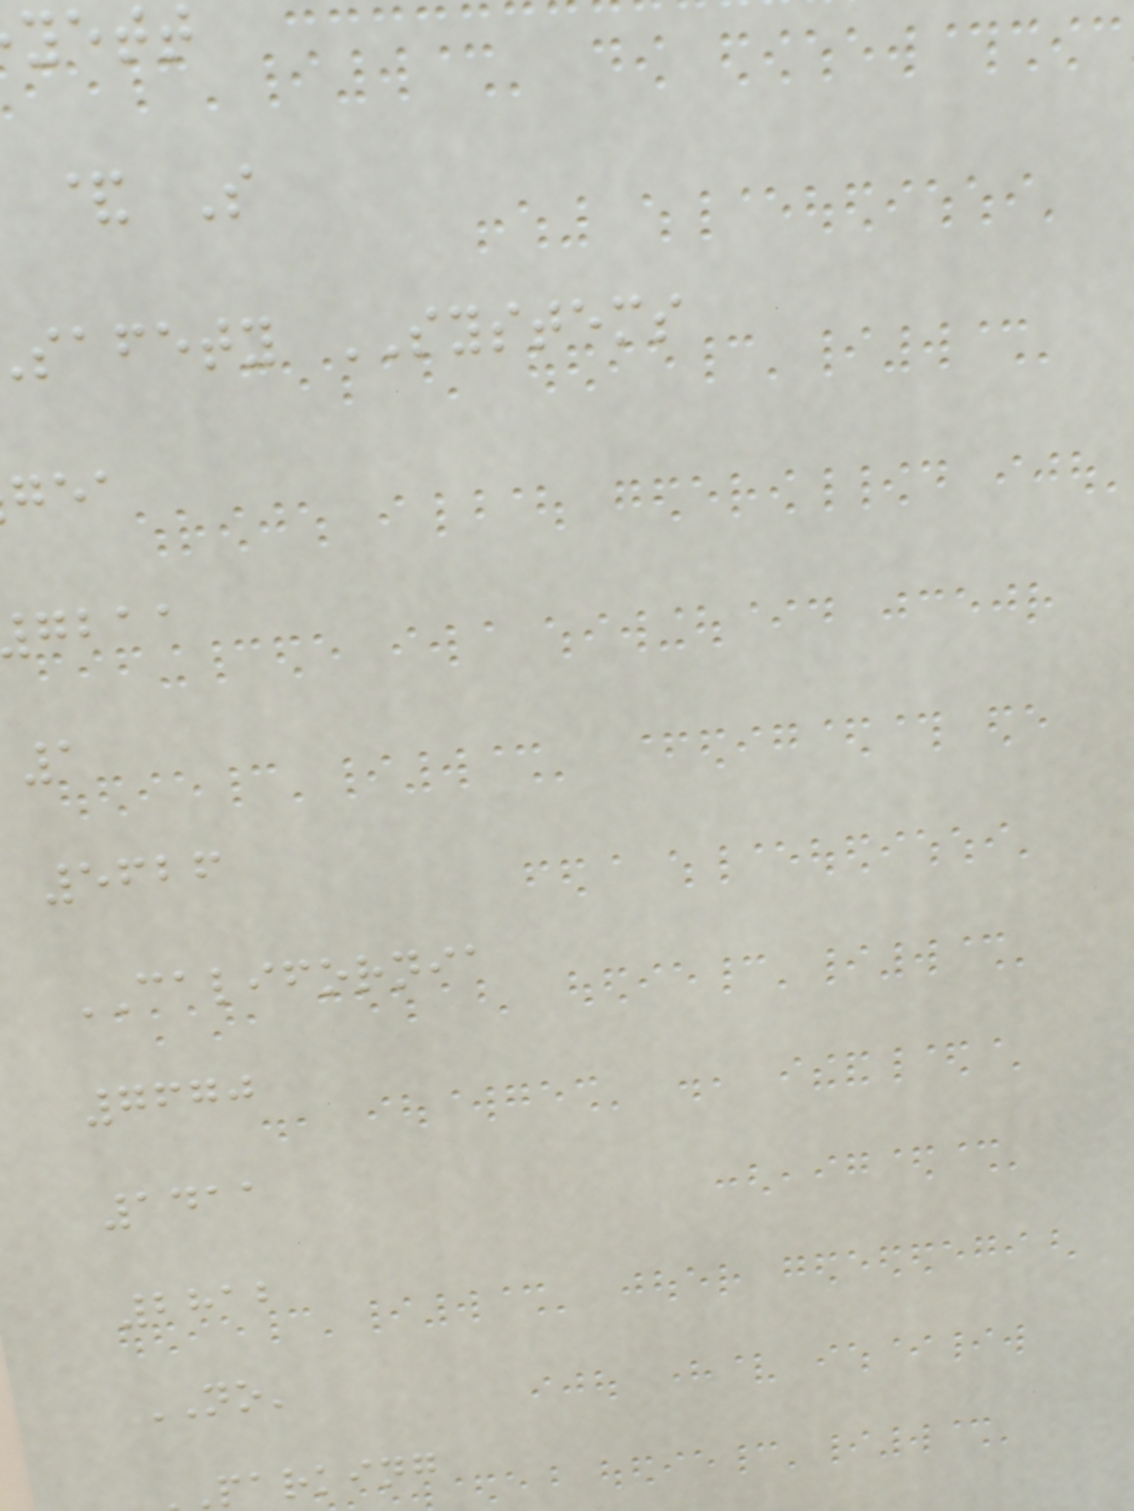yett
& S
safety SYSTEMS
gbaa
1
5626
CALIFORNIA
7670
1411
2812
NO'
parking
